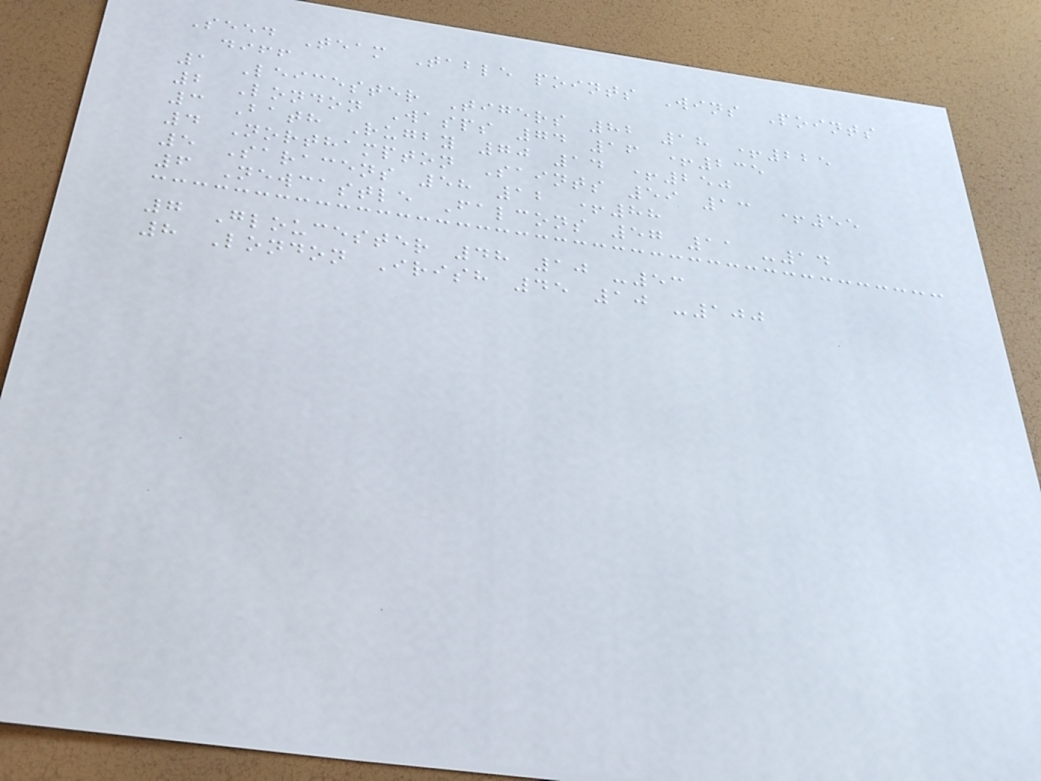Seed Team Table points Wins Points
diff
1 Leicester Tigers 82 18 +225
2 London Wasps 74 16 +235
3 Bath Rugby 70 14 +250
4 Northampton Saints 59 13 +55
5 Saracens 58 12 +88
6 Newcastle Falcons 57 11 -14
7 Gloucester 48 10 -53
8 London Irish 45 10 -100
